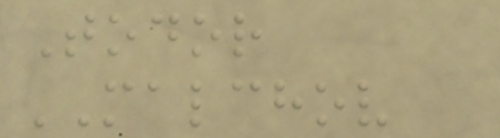Todor
MALCHOV
